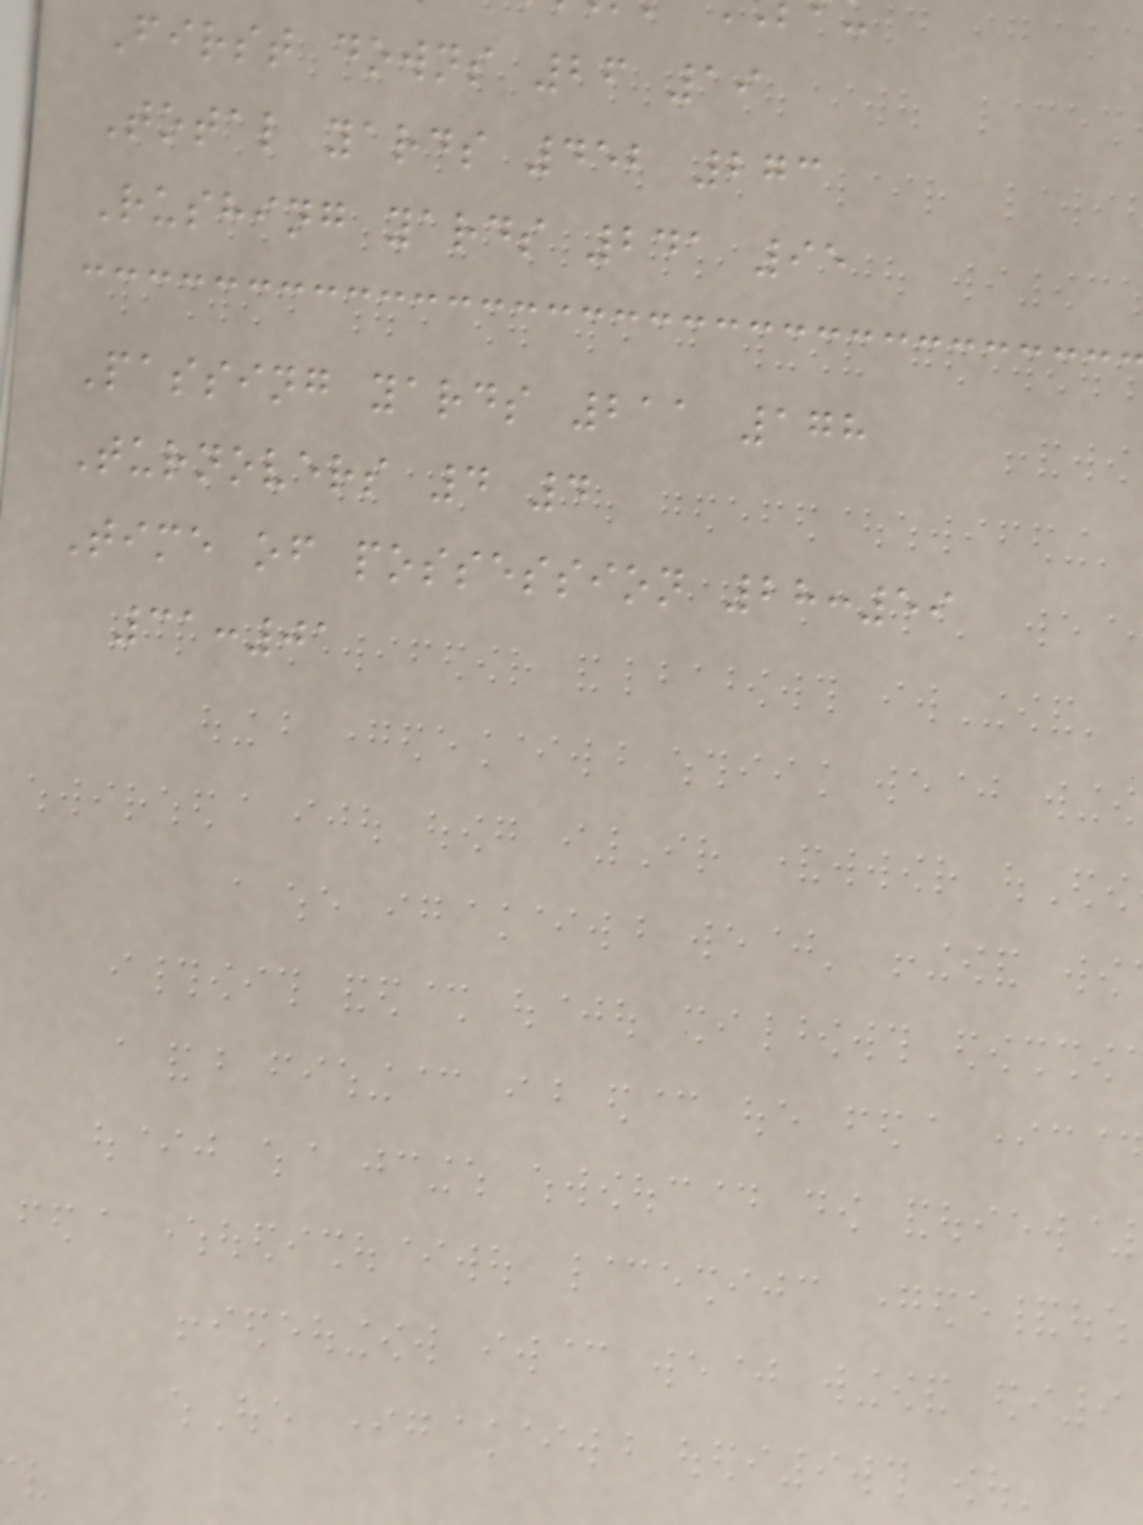First downs 26 19
Total yards 452 273
Rushing yards 241 95
Passing yards 211 178
Turnovers 4 4
Time of possession 28:59
31:01
